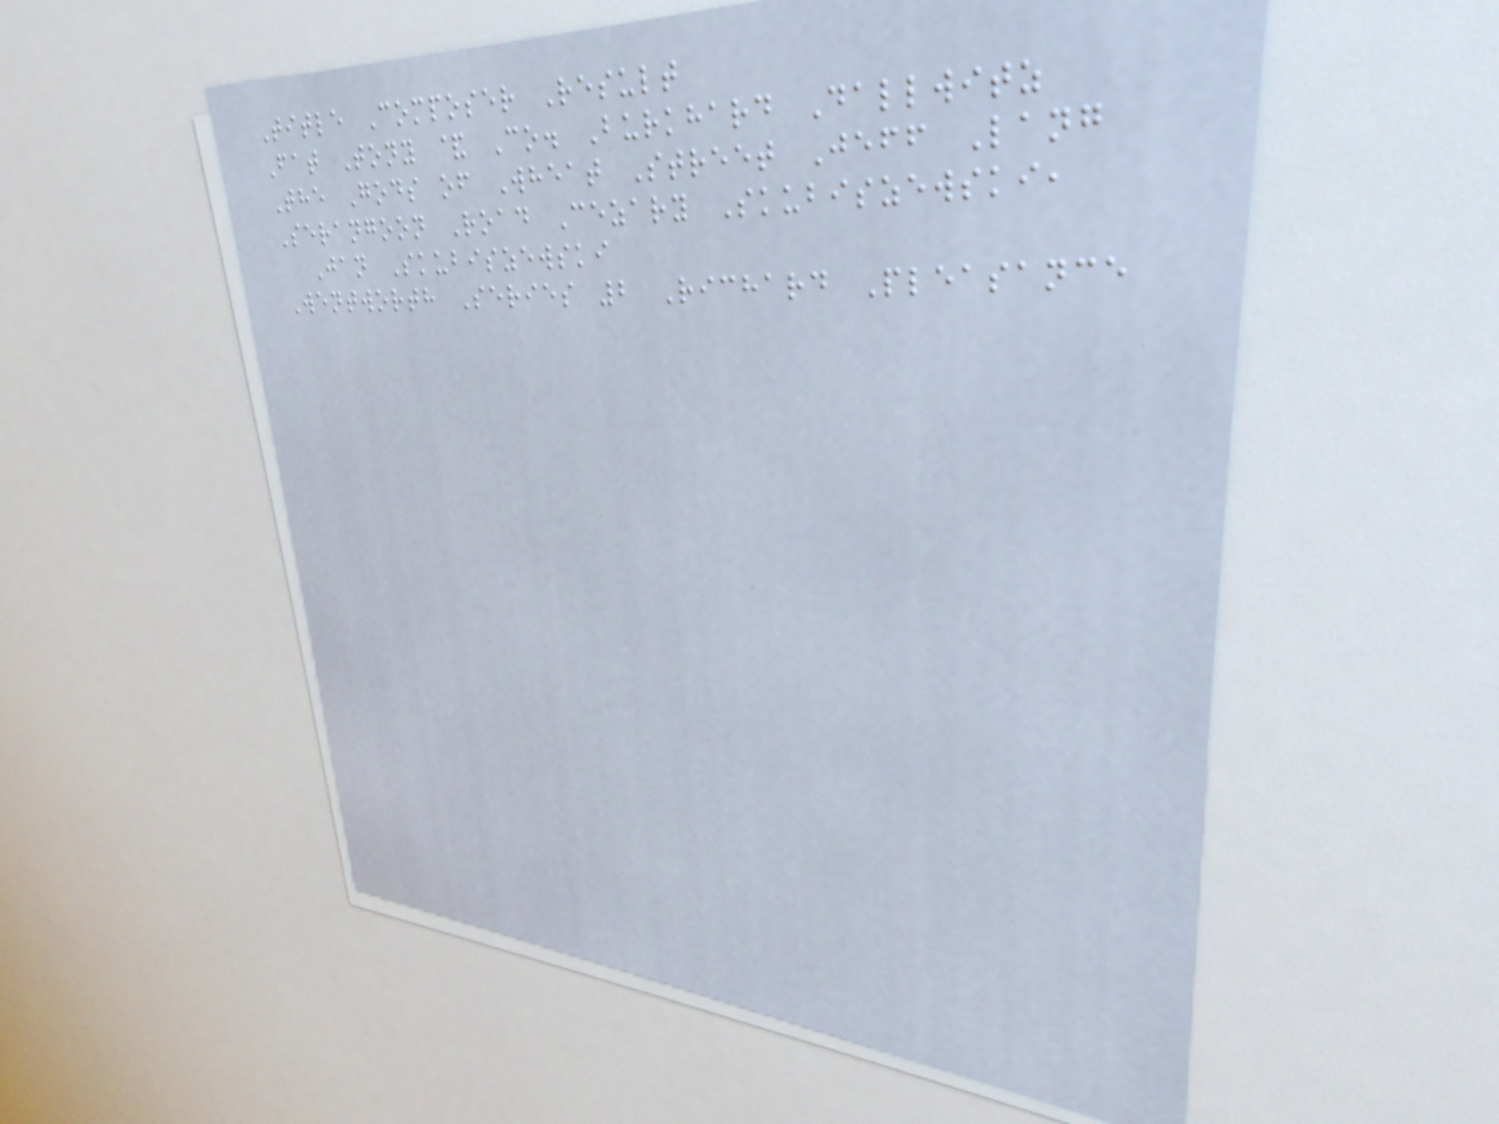Title Composer Result
Fat Tony & Co. Burkhard Dallwitz
The Gods of Wheat Street Jeff Lang
Serangoon Road Cezary Skubiszewski,
Jan Skubiszewski
Wentworth Series 2 Richard Pleasance
